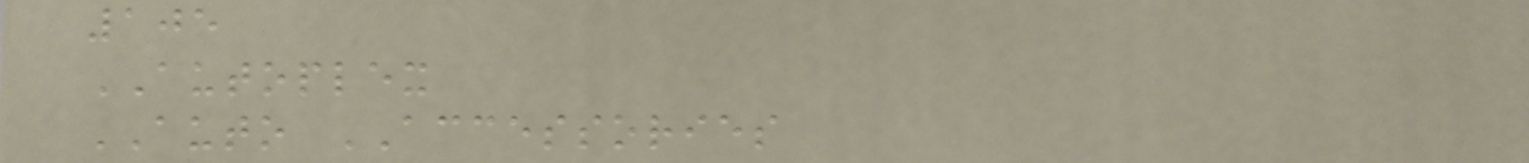105
AUTOPLEX
AUTO ACCESSORIES
